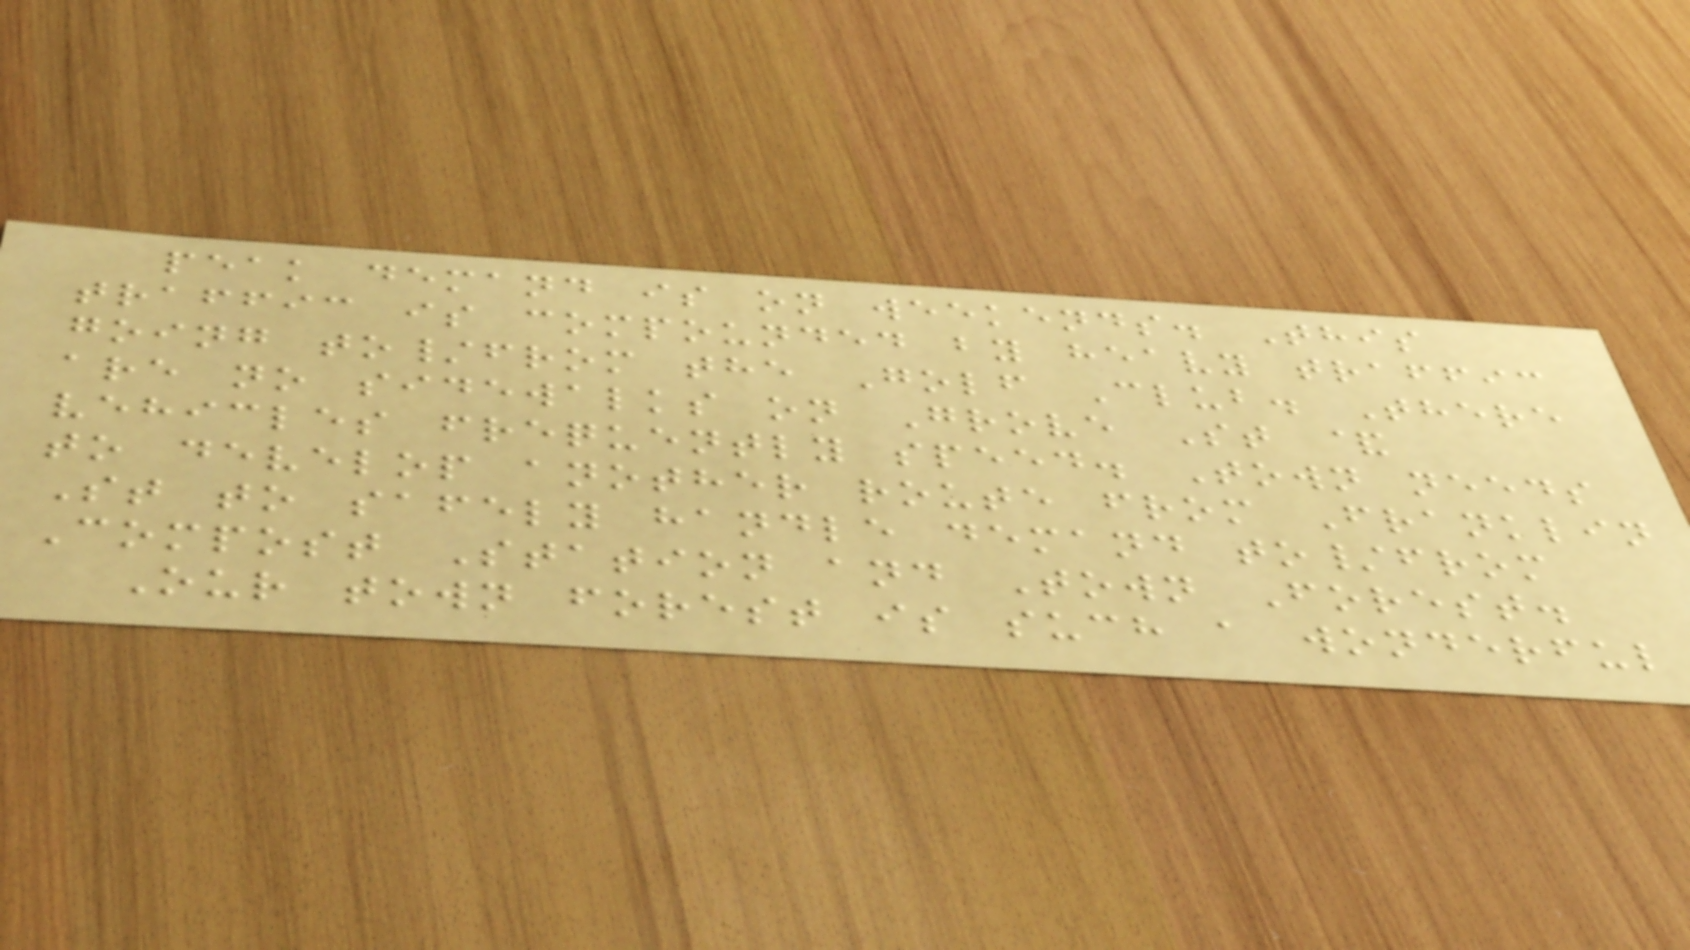peak demand is on weekends. This
traffic is compounded by heavy traffic
going to/from the Golf Club. There
are no sidewalks on Grove St &
vehicles frequently speed. Town needs
to develop another route from Franklin
St to safely handle demand to/from
Compost Station and Town Forest.
Our town forest is such a wonderful
